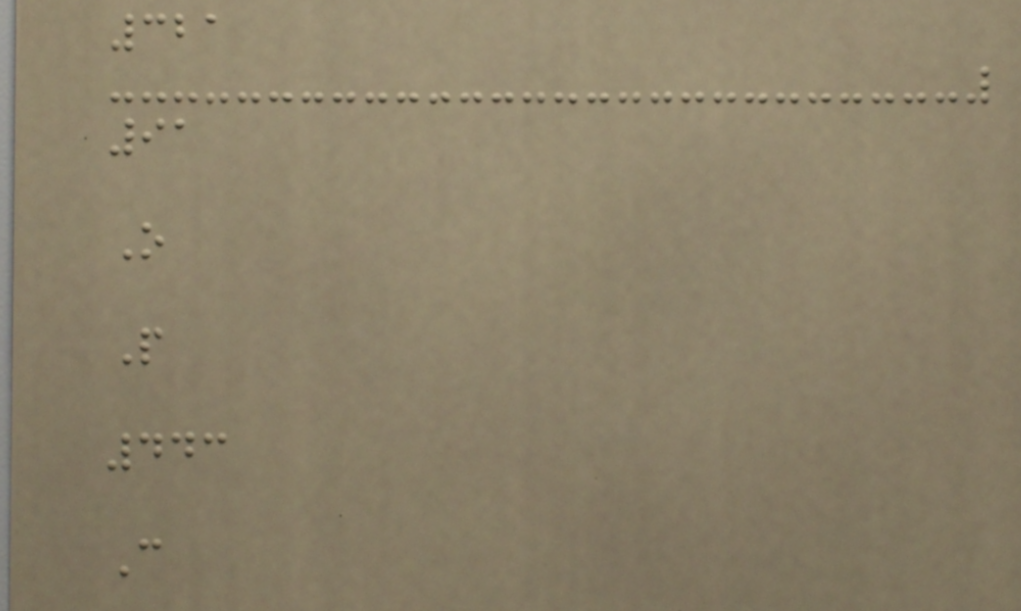321
91
O
P
443
C
